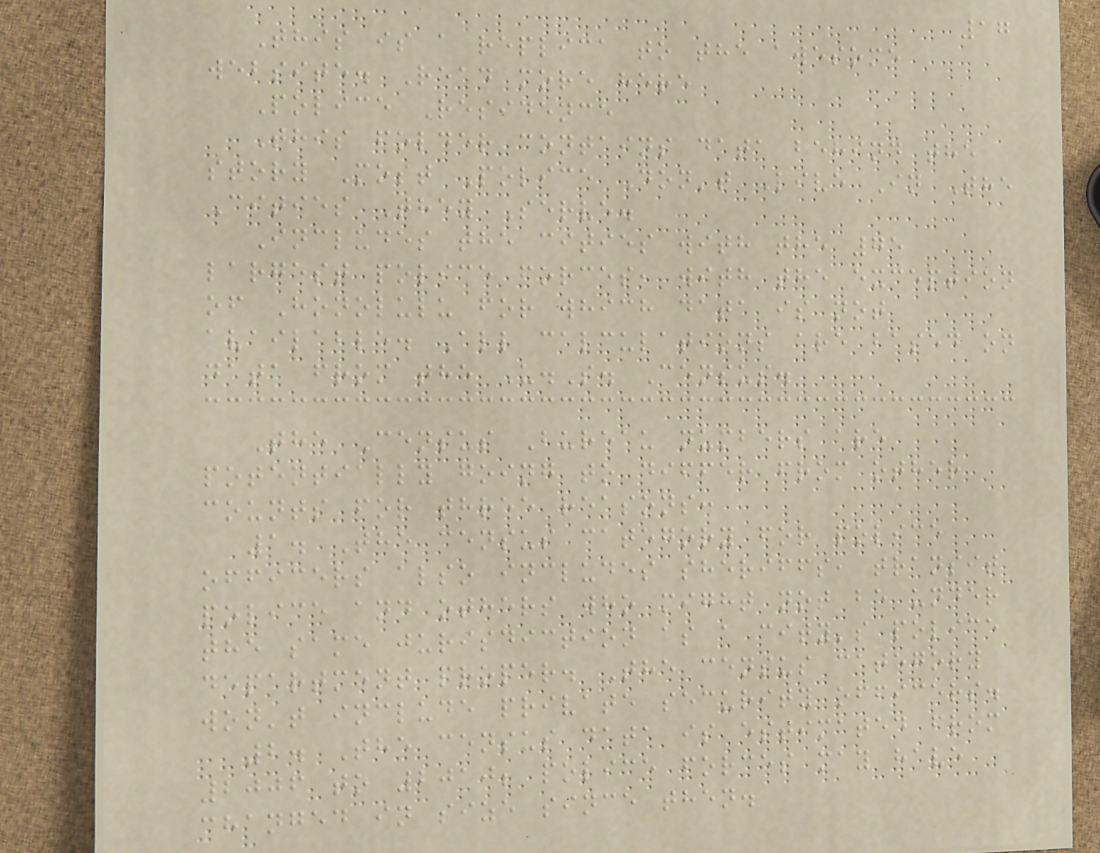17
This is a replica to the awesome
website. Read more here
Police Residence
This folder contains data behind the
story Most Police Don't Live In The
Cities They Serve.
Includes the cities with the 75
largest police forces, with the exception
of Honolulu for which data is not
available. All calculations are based on
data from the U.S. Census.
The Census Bureau numbers are
potentially going to differ from other
counts for three reasons:
1. The census category for police
officers also includes sheriffs, transit
police and others who might not be under
the same jurisdiction as a city's police
department proper. The census category
won't include private security officers.
2. The census data is estimated from
2006 to 2010; police forces may have
changed in size since then.
